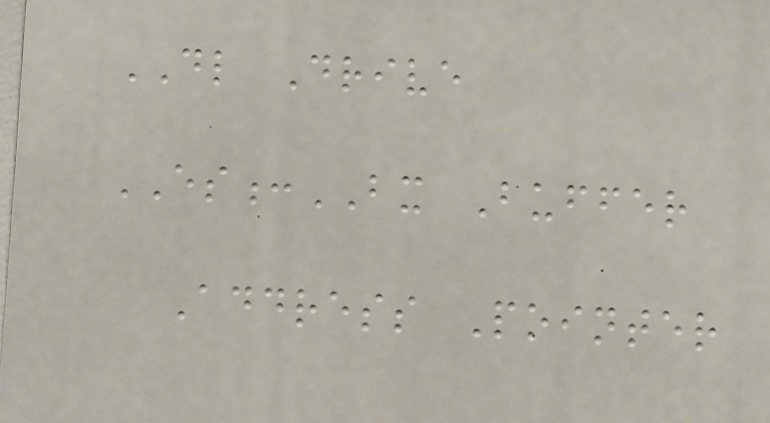DL Drive
ES:BX Buffer
Address Pointer
